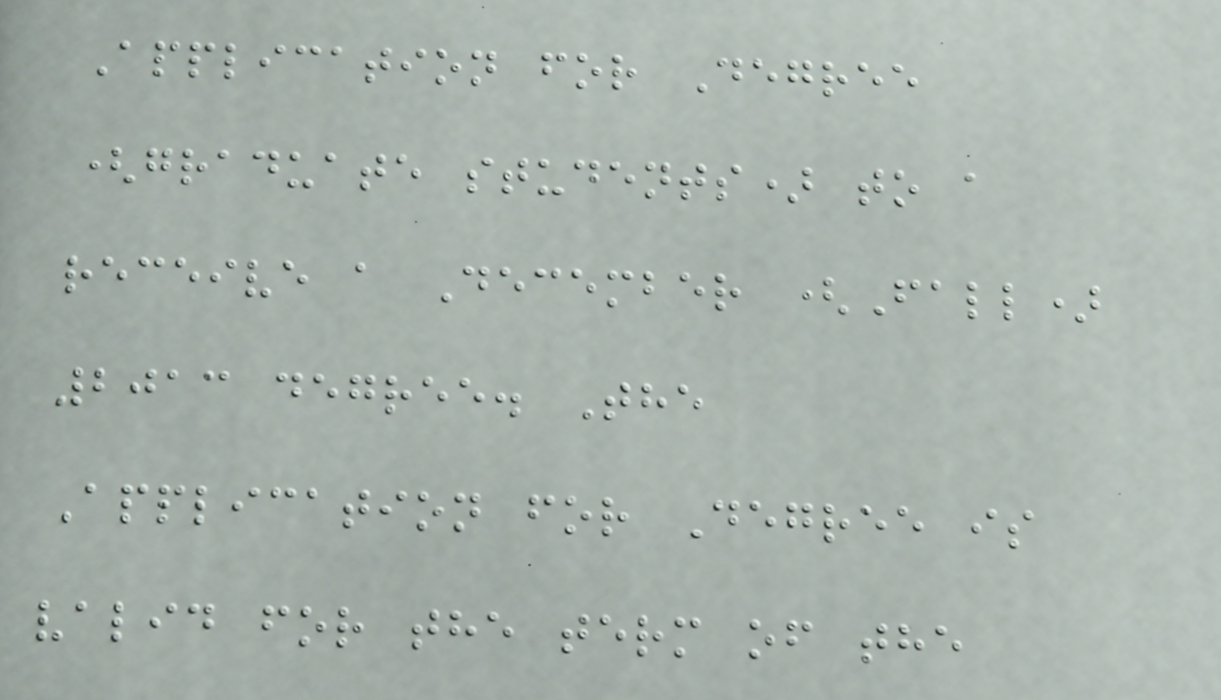Application for Degree
(graduate students) to a
receive a December (Fall)
2013 degree. The
Application for Degree is
valid for the term of the
